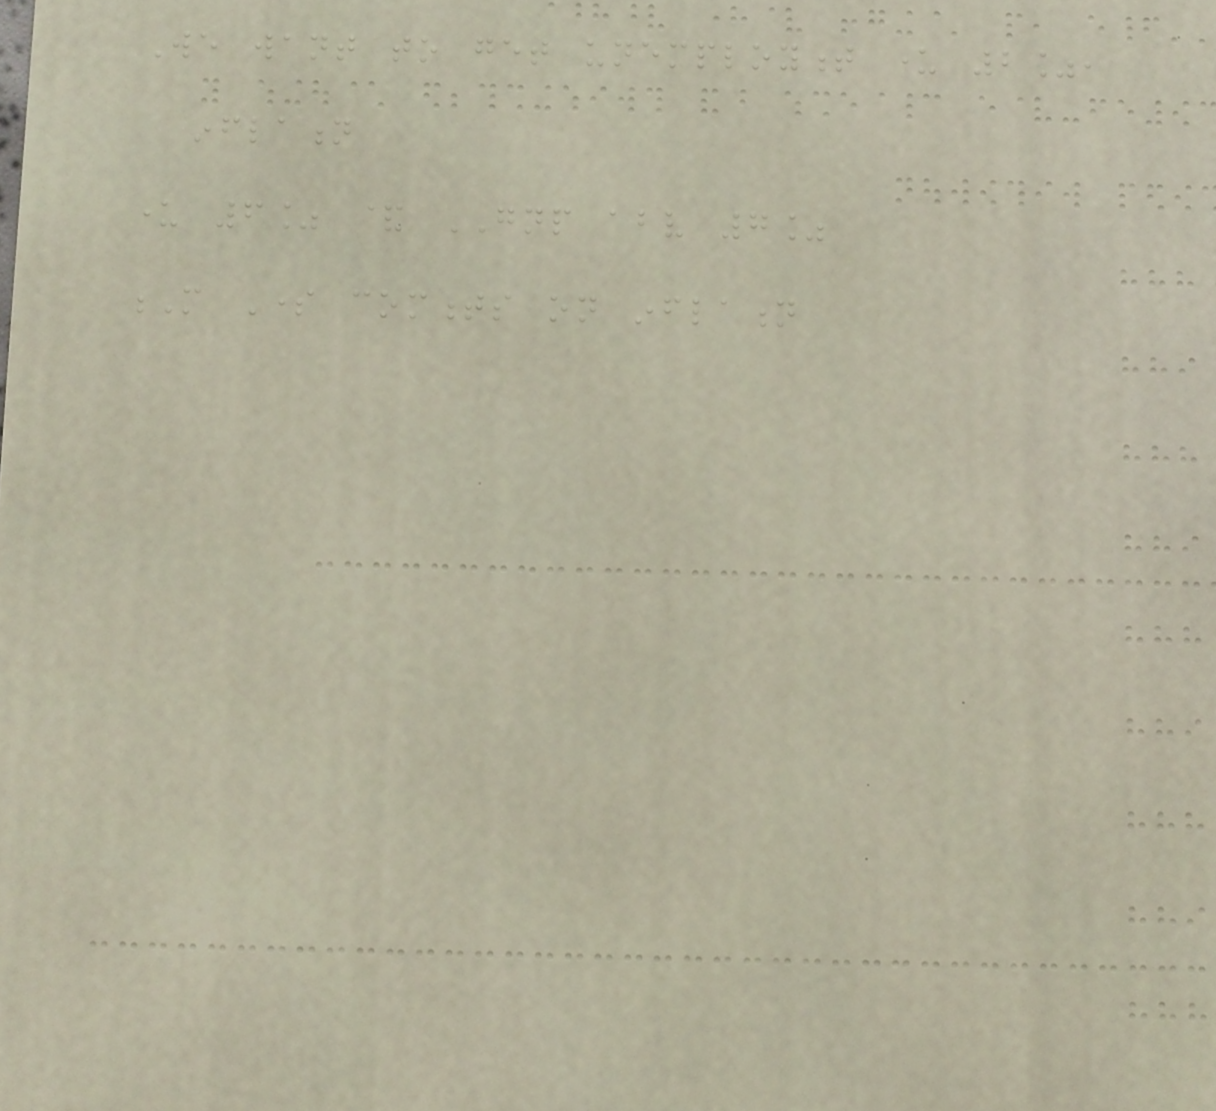We want to get unemployment under 2%,
inflation
under 6% & GNP above 7%
M Some comments on inflation
